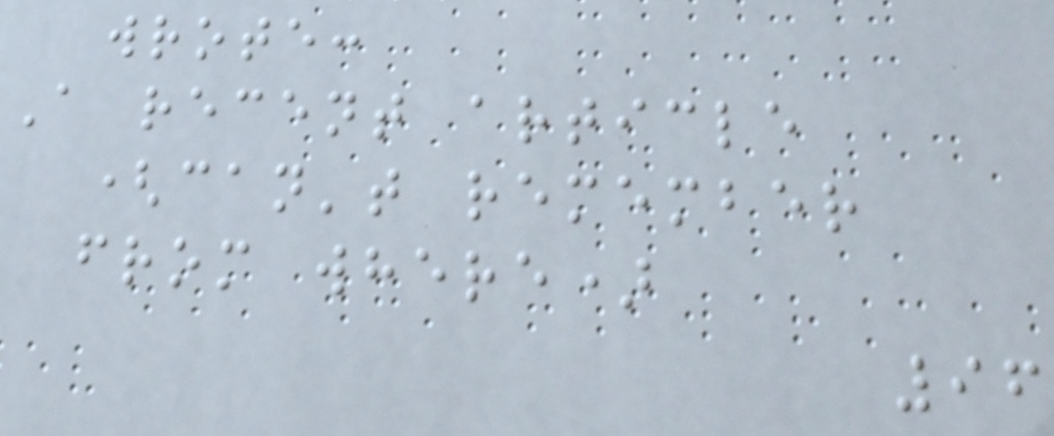wrote:
A recent article
(can't remember
from where)
96
